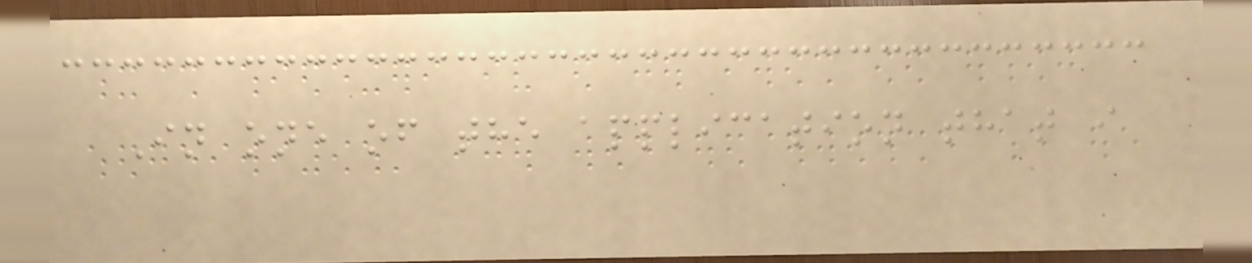In one of the application that i
